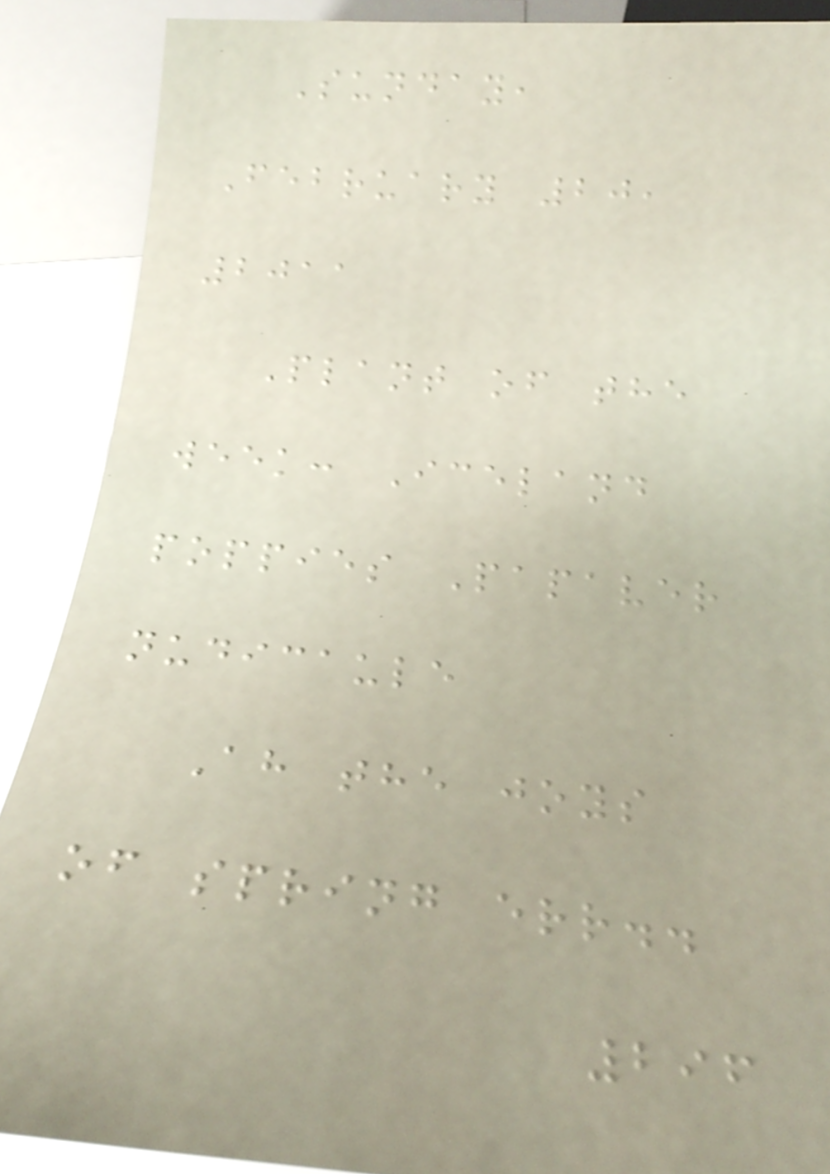Sunday,
February 20,
2011
Plant of the
week: Iceland
poppies Papaver
nudicaule
Ah the joys
of spring err..
296
